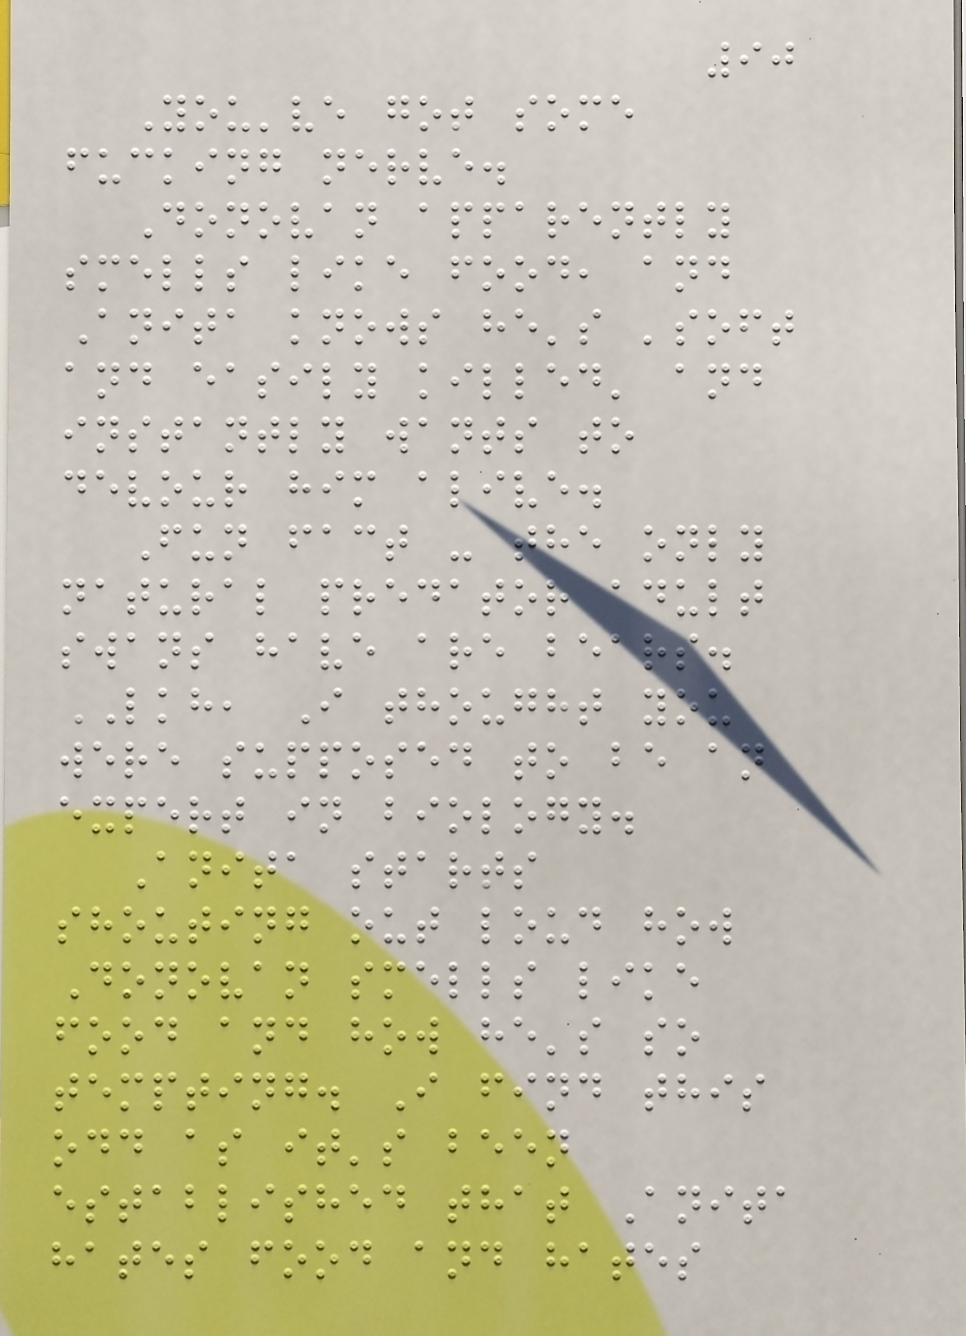90
You've got some
fucking nerve.
Donovan apparently
smells like food, and
Anita knows he's 'soft
and easily killed' and
instantly wants to
devour him alive.
Fun fact - the only
natural predator adult
swans have are bears.
LKH, I thought you
were supposed to be an
expert in biology.
Anita starts
shouting out loud how
Donovan smells like
food and how he's so
tempting. I find this
odd as it's been
established that Anita
hates food and hates
